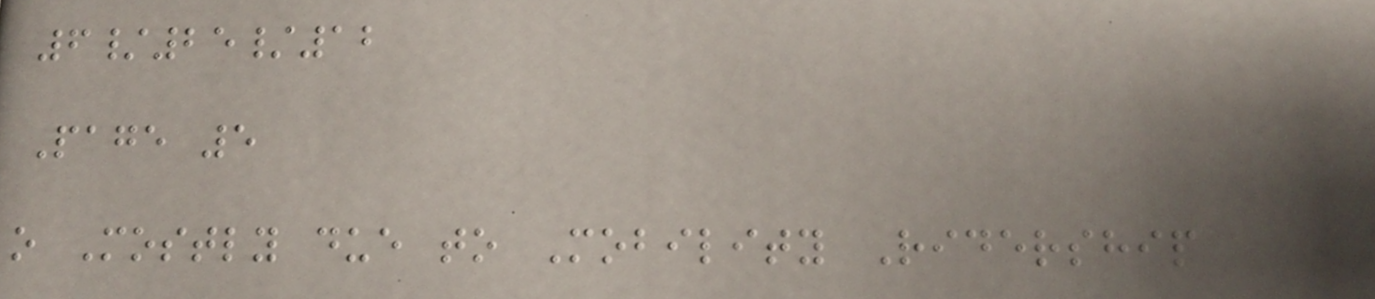6/25/12
Page 5
o Mostly due to Mobility Ridership
